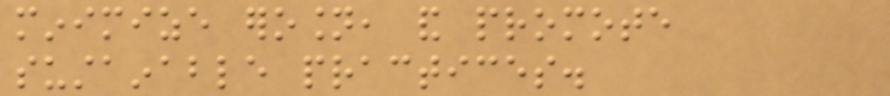minimize erosion, and promote
sustainable practices.
